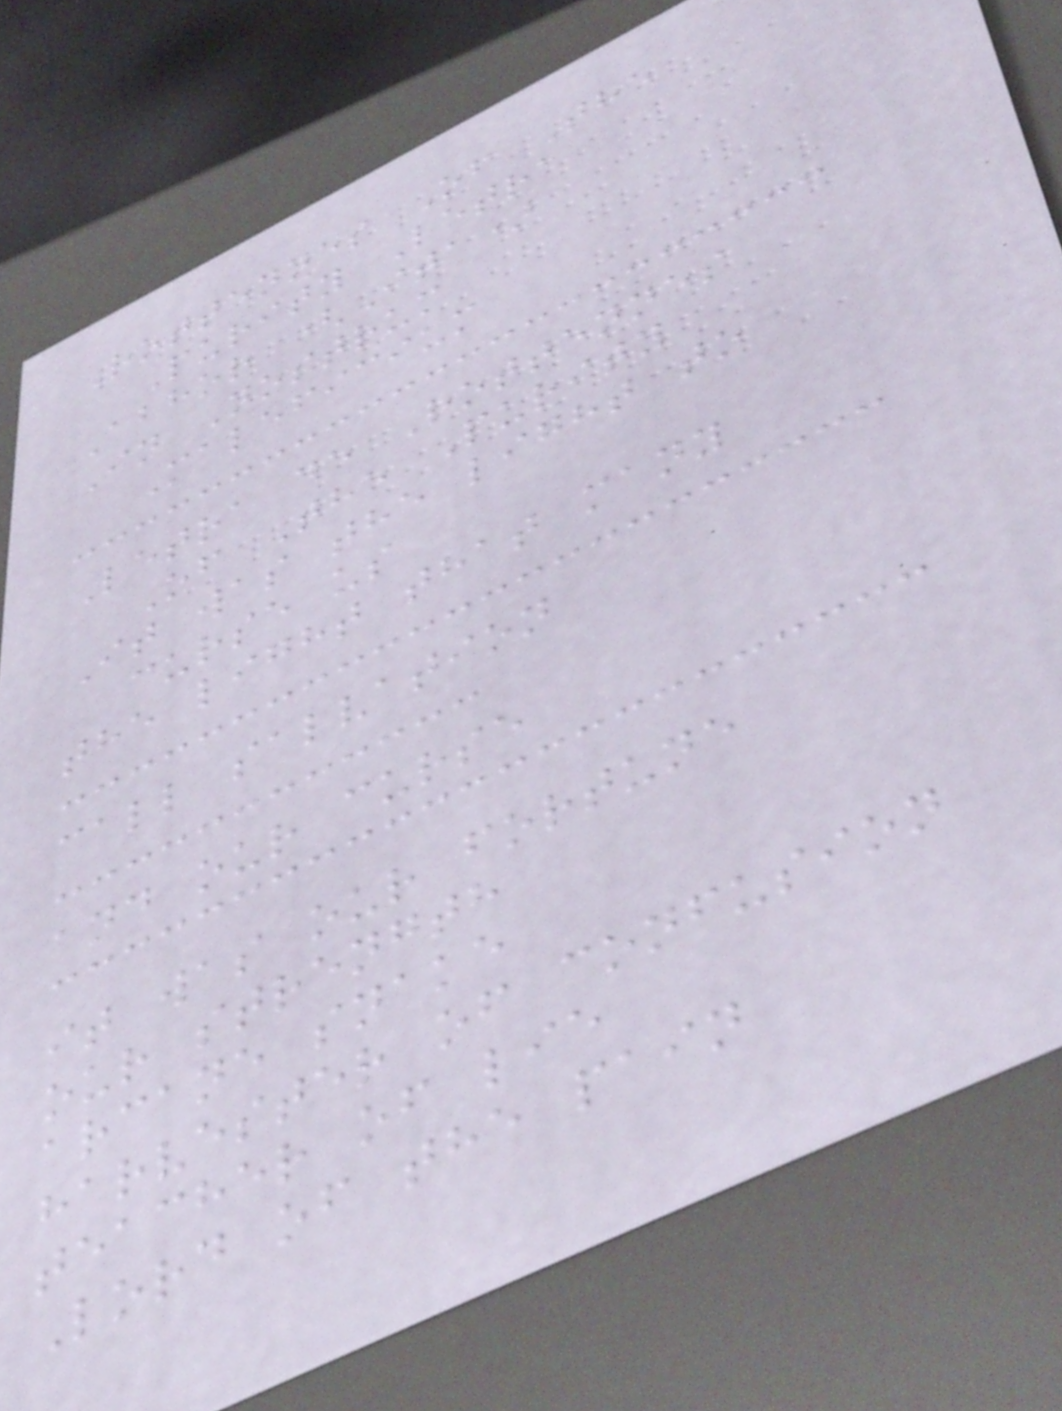Rottennes Of The
Purity Letra
Abhor (Ita)
In Nostrum
Maleficium
Letra de Rottennes
Of The Purity
It was the light to
curse us
the light that many
call salvation
and our curse
it was our fortune
our strength
arcane snake
harvester of confusion
teacher of lie
Lord of the pain
